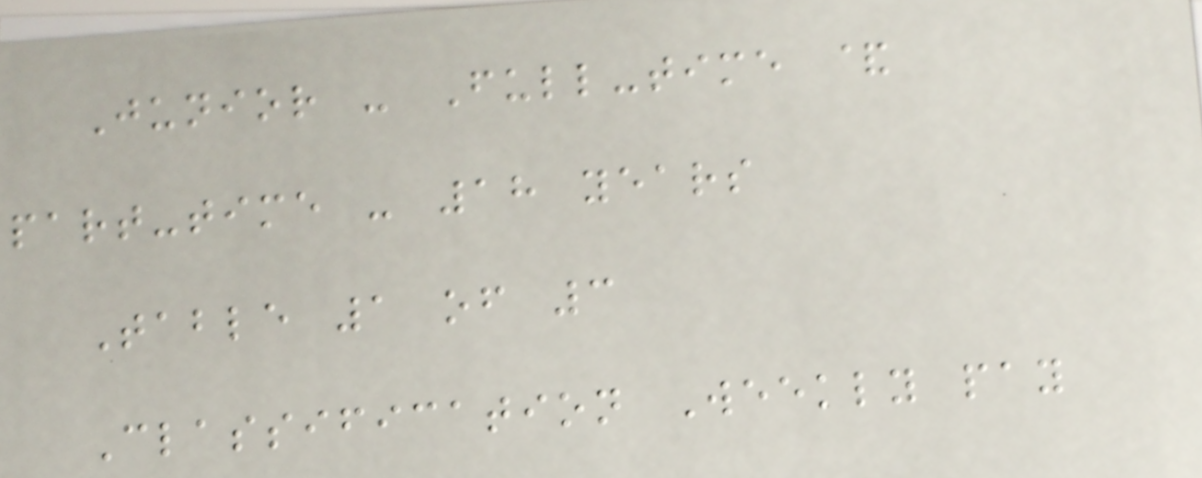Junior - Full-time &
part-time - 18 years
Table 1 of 3
Classification Weekly pay
